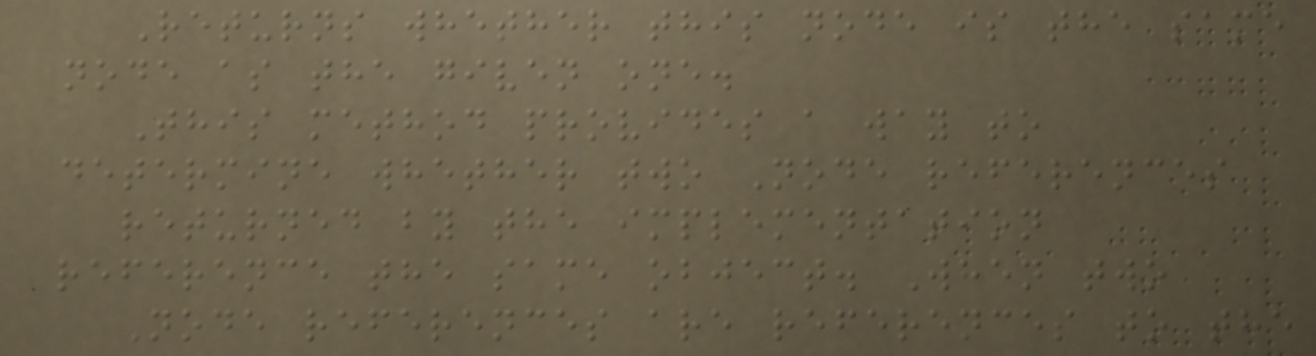Returns whether this node is the same
node as the given one.
This method provides a way to
determine whether two Node references
returned by the implementation
reference the same object. When two
Node references are references to the
